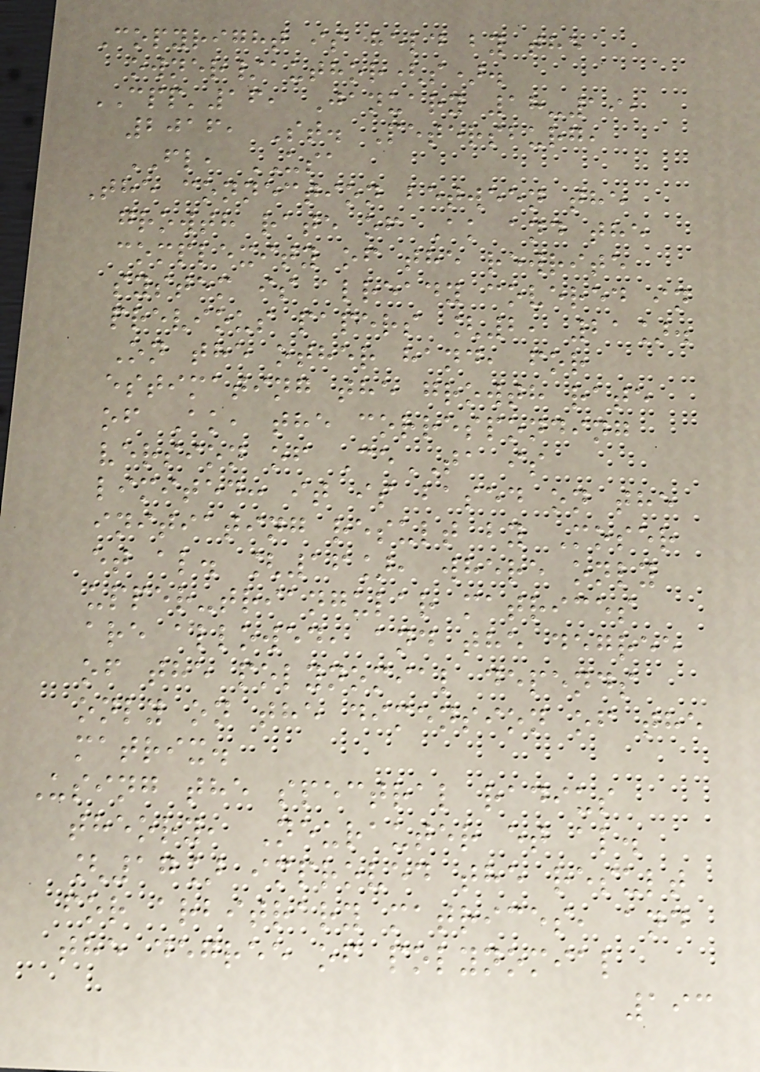Copyright is held by the
owner/author(s).
CPP'16, January 18-19,
2016, St. Petersburg,
FL, USA
The connection between the
growth rate of Ak and the
complexity of the rewrite
system is already covered in
previous papers [2, 21].
On the other hand, for
estimating the growth rate
of Ak, the corresponding
version of CeTA is
limited: it is based on the
initiating result by Moser
et al. [16], where only
upper-triangular matrices
are allowed, and the degree
of the polynomial depends
only on the dimension of the
matrix.
Using the spectral radius
theory, Neurauter et al.
[17] improved the result
for arbitrary matrices, and
the degree of polynomial
193
